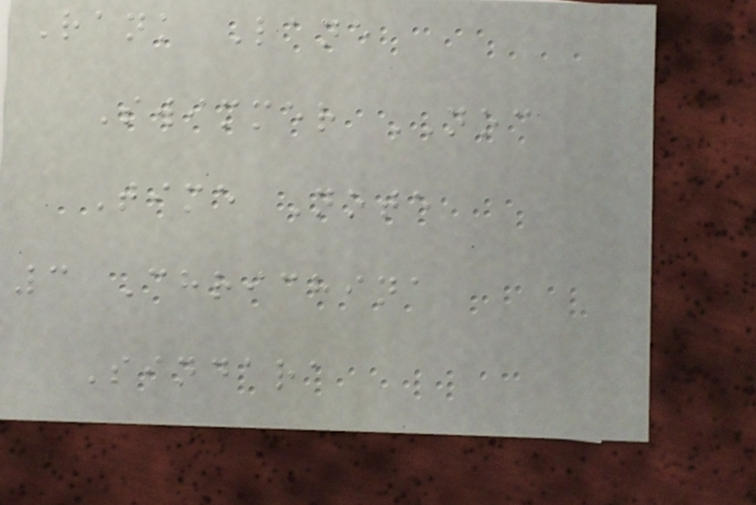Rank Lane
Swimmer NOC
Time Note
3 Chrichina
Sindara
